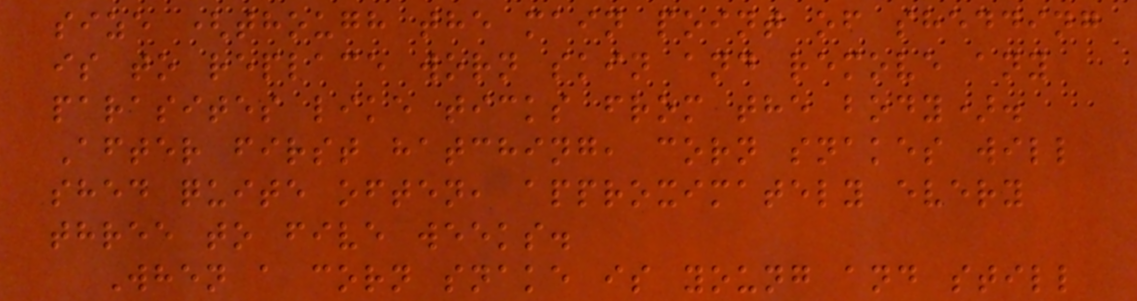size (though the main point of shedding
is to replace worn skin and remove any
parasites like ticks from the body).
After first hatching, corn snakes will
shed quite often, approximately every
three to five weeks.
When a corn snake is young and still
